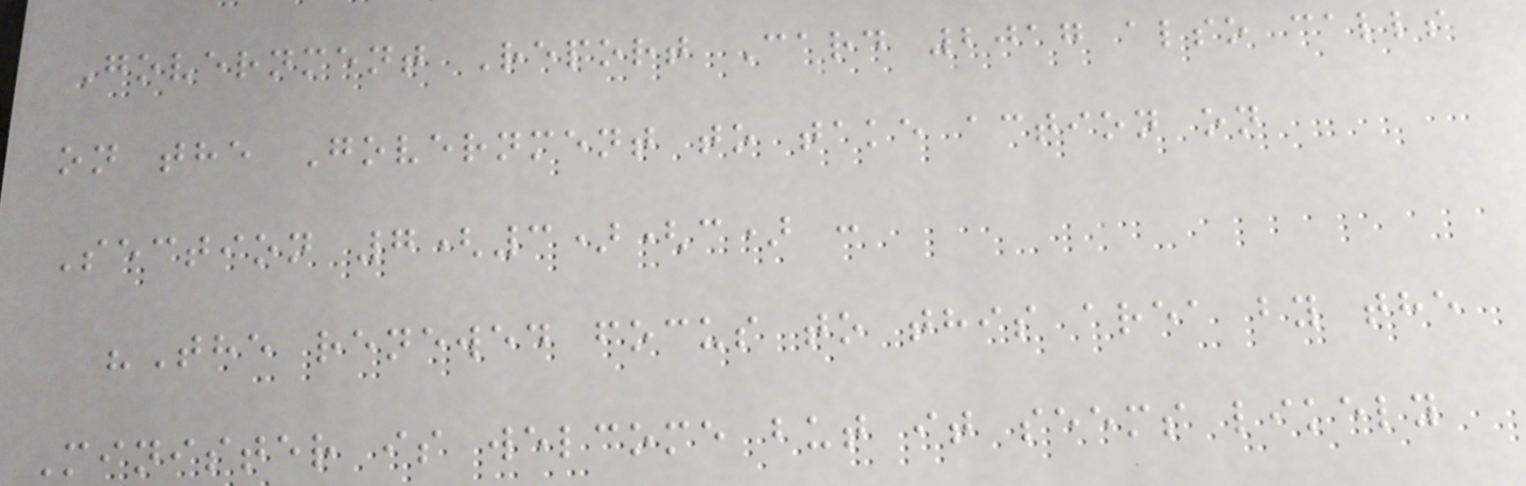Government Report Card 2017 also calls
on the Government to take action on
Section 7(3)(c) :
"The renewed focus to this area by the
Minister is welcome but it seems likely
